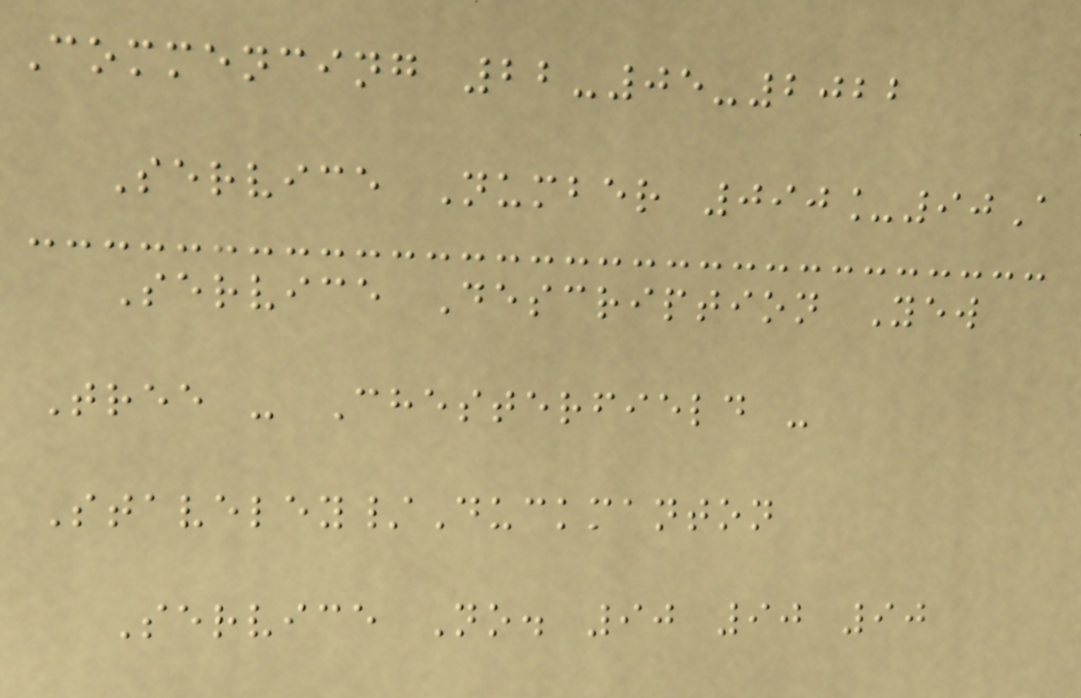Commencing 22-05-2022
Service Number 090_90A
Service Description Yew
Tree - Chesterfield -
Staveley/Duckmanton
Service No. 90 90 90
